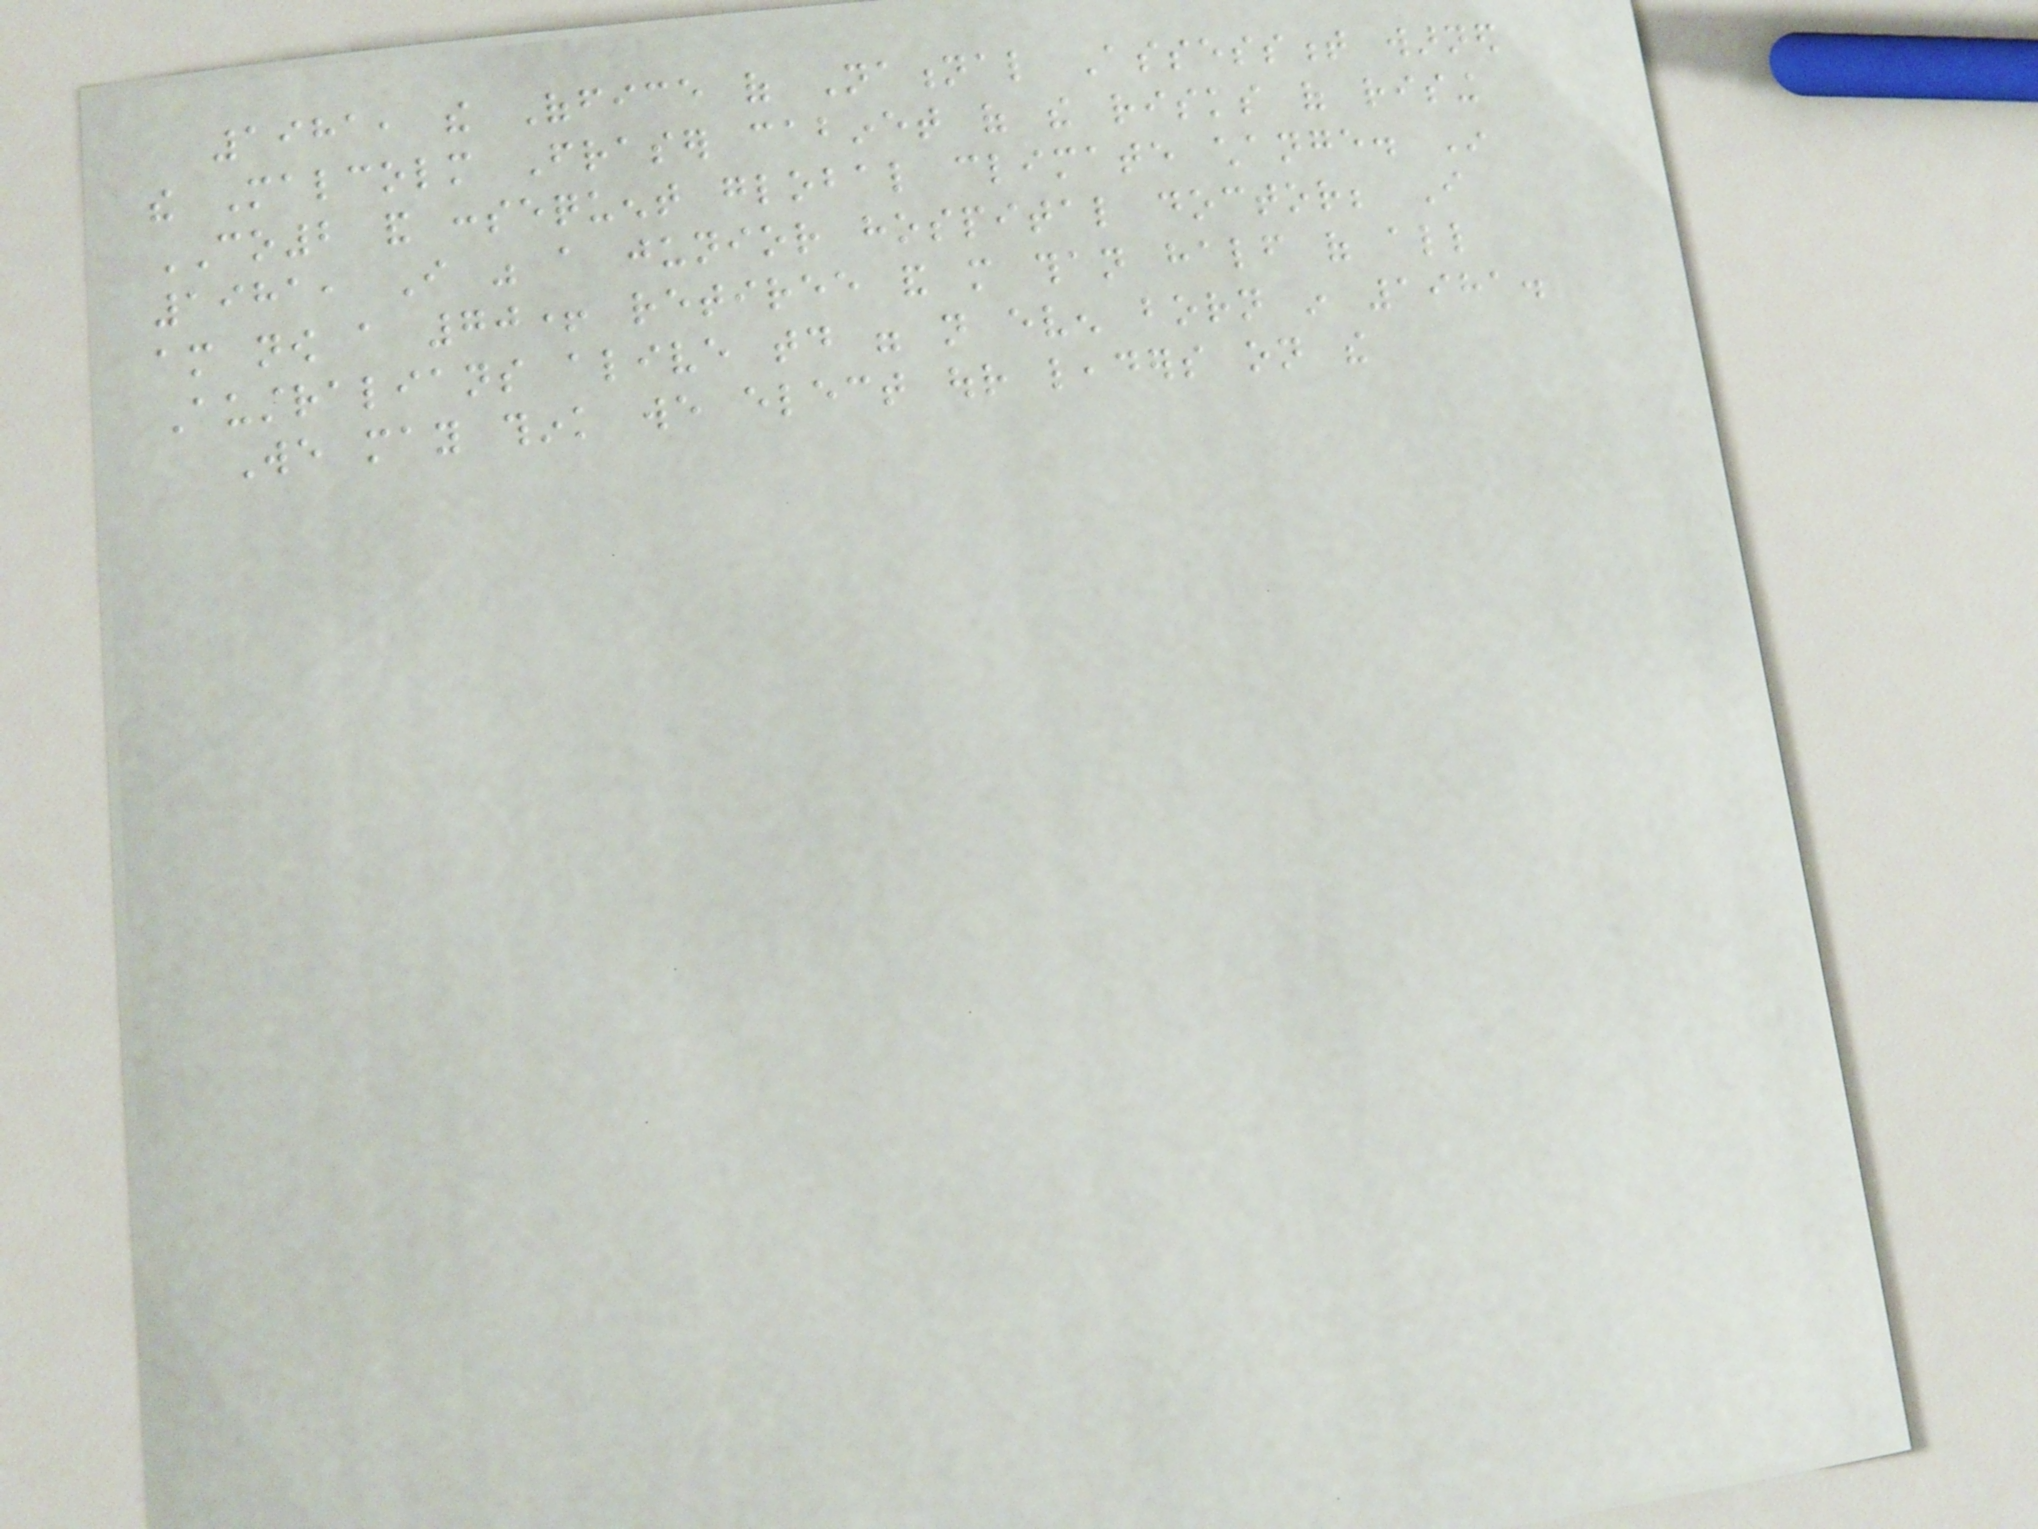1981, the Office of National Assessment warned
the Malcolm Fraser cabinet of the risks of rising
CO2 and consequent global climate change. In
1981, I was a junior hospital doctor; I
am now a 70+ retiree and more than half of all
Australians alive today were not even born in 1981.
We may think we elect our leaders on the
